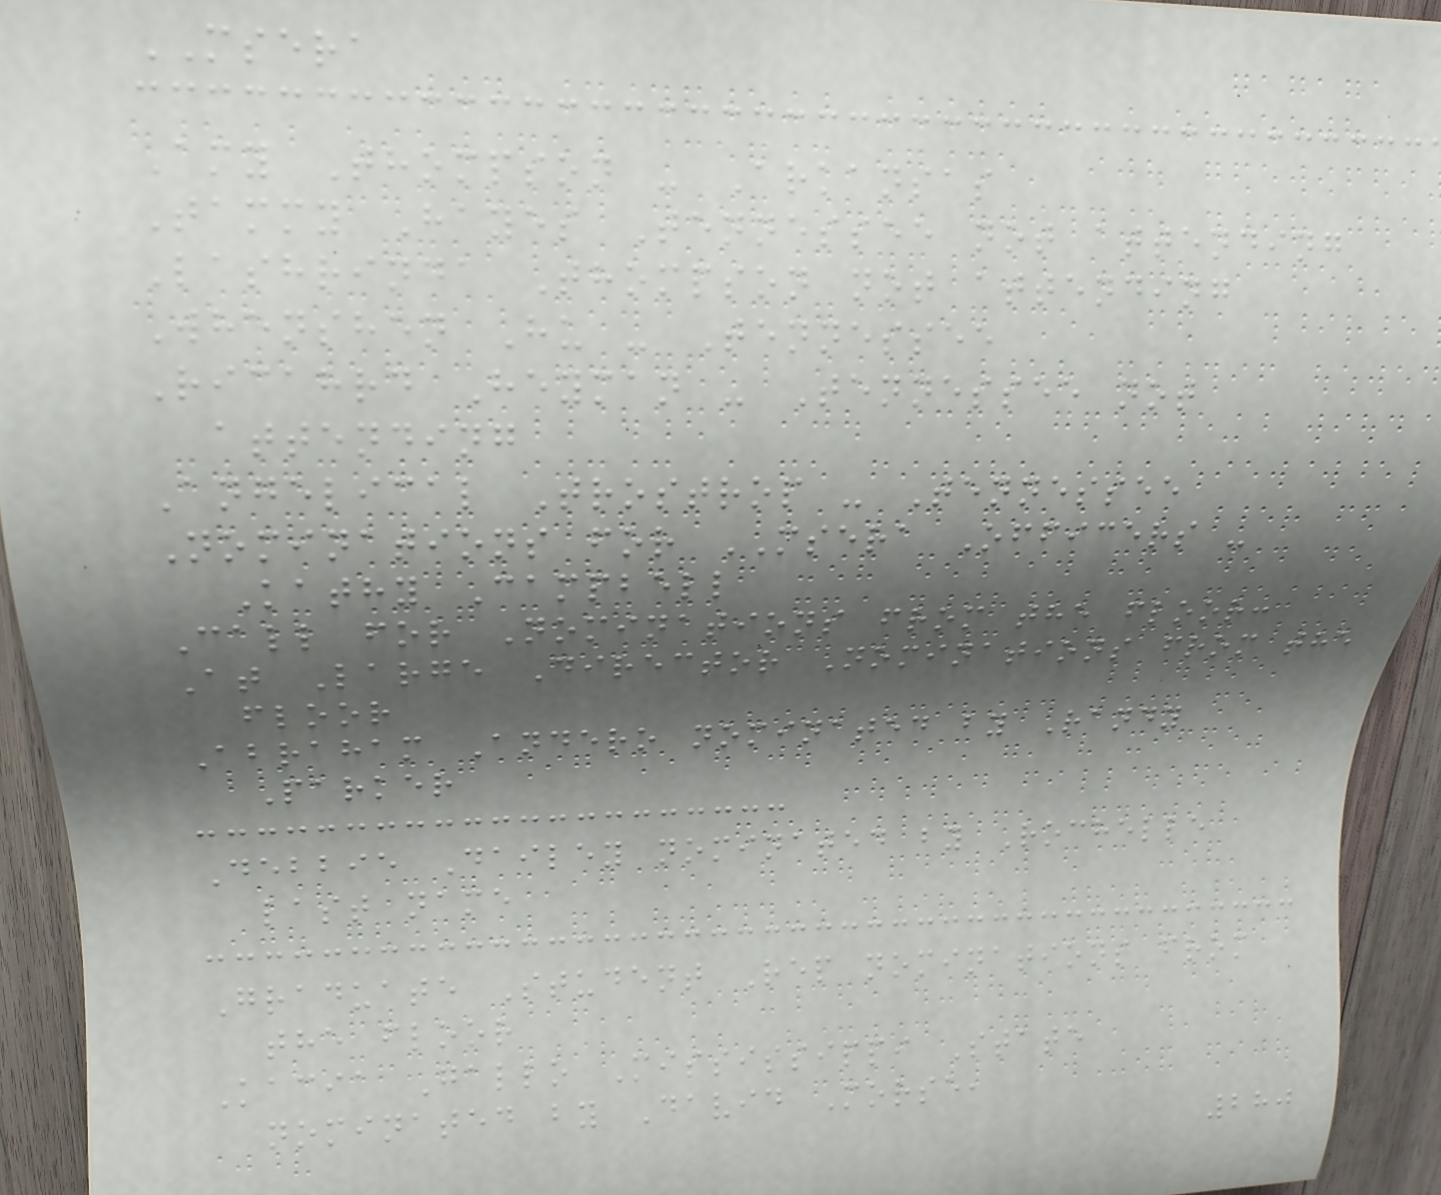MSERA
Amy Thompson - Arkansas
Tammy Hayes Tennessee not attending
Lashrinda Thompson not attending
Whenshen Hu - Tennessee
Ricahrd Heyman - Tennessee not
attending
Angelical Trostrop - Tennessee
Nominations for MSERA Officers -
Kathy Campbell
Call for Nominations from the floor:
At Large Director Nominations from the
floor
Abraham Andero nominated by Randy
Parker
Debbie Dailey nominated by Rochelle
last name
Graduate Student Rep nominations from
the floor
Kacia Gallo Mississippi State
nominated by David Morse,
280
